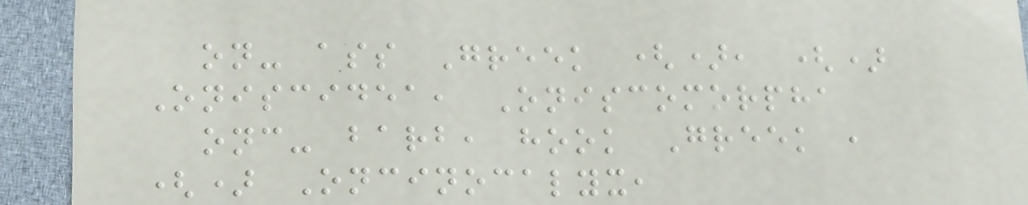on- ass Greek (), ()
Oniscidea, Oniscomorpha
onc- barb, hook Greek ,
() Oncinocalyx,
